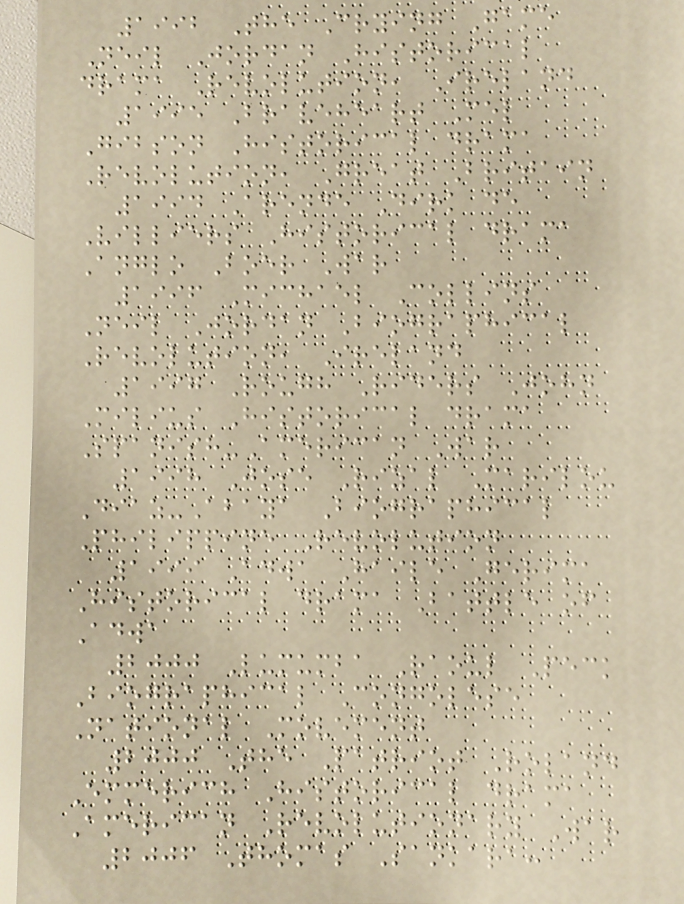1992 The Crying Game
Neil Jordan Historical
drama Revolution, Ireland
1995 Braveheart Mel
Gibson Historical drama
Revolution, Great Britain
1994 Arende Dirk de
Villiers Historical drama
Anglo Boer War
1996 Michael Collins
Neil Jordan Biographical
Revolution, Ireland
1997 Rough Riders John
Milius Historical drama
Spanish-American War
1998 Jose Rizal Marilou
Diaz-Abaya Biographical
Philippine Revolution
1999 Adwa Haile Gerima
Historical drama Battle of
Adwa
2000 Lumumba Raoul Peck
Biographical Congolese
National Movement
2000 The Patriot Roland
Emmerich Historical drama
American Revolutionary War
2006 Thomas Sankara:
